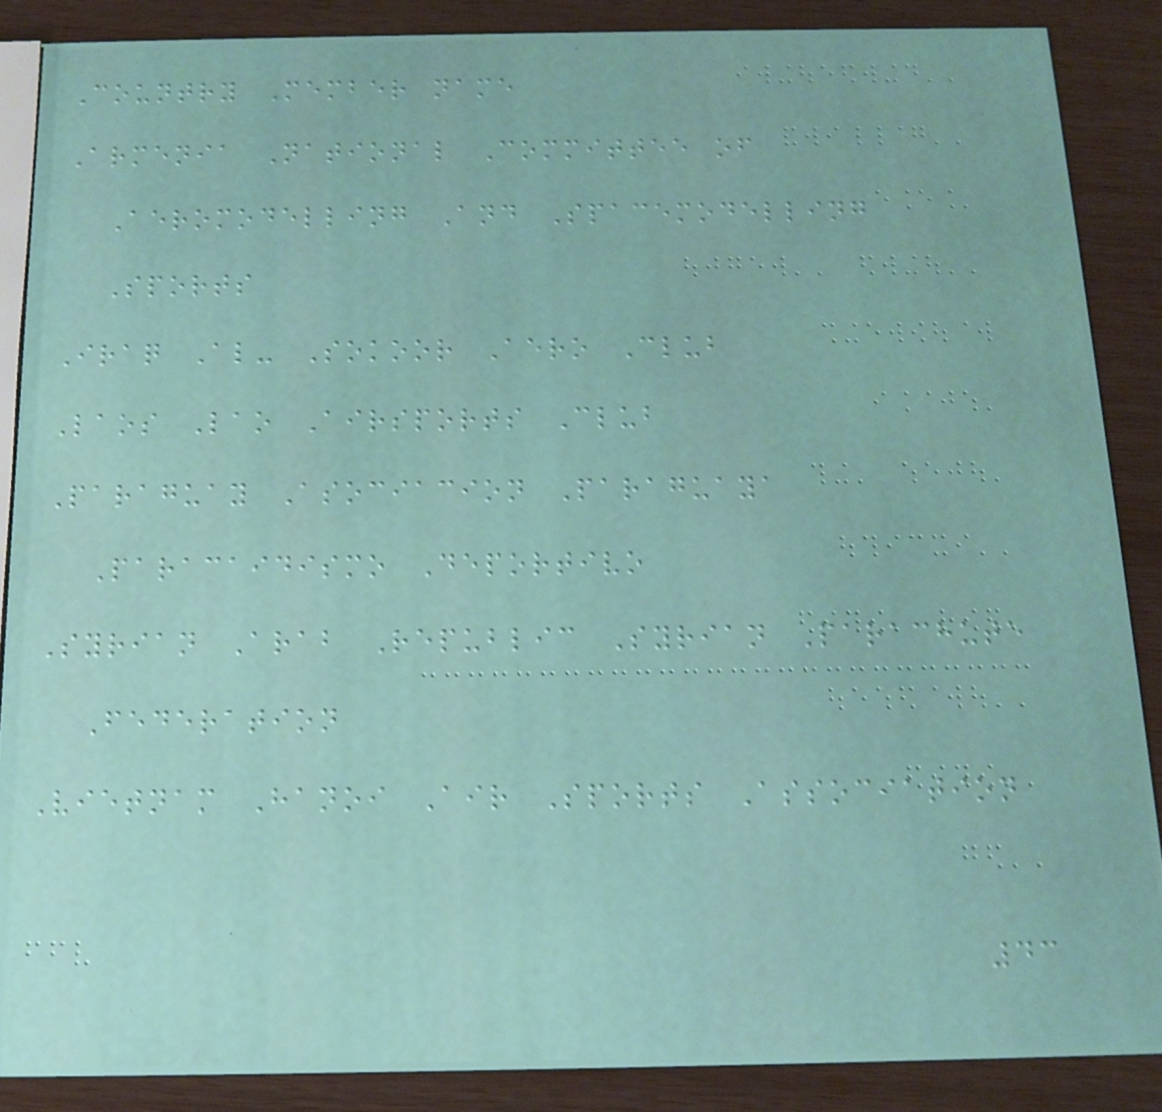Country Member name
Armenia National Committee of
Aeromodelling And Spacemodelling
Sports
Iraq Al- Sokoor Aero Club
Laos Lao Airsports Club
Paraguay Asociacion Paraguaya
Paracaidismo Deportivo
Syrian Arab Republic Syrian Parachute
Federation
Vietnam Hanoi Air Sports Association
43
